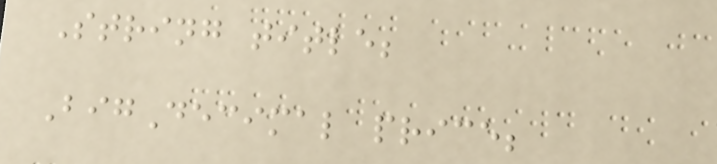String title;
BigDecimal price;
